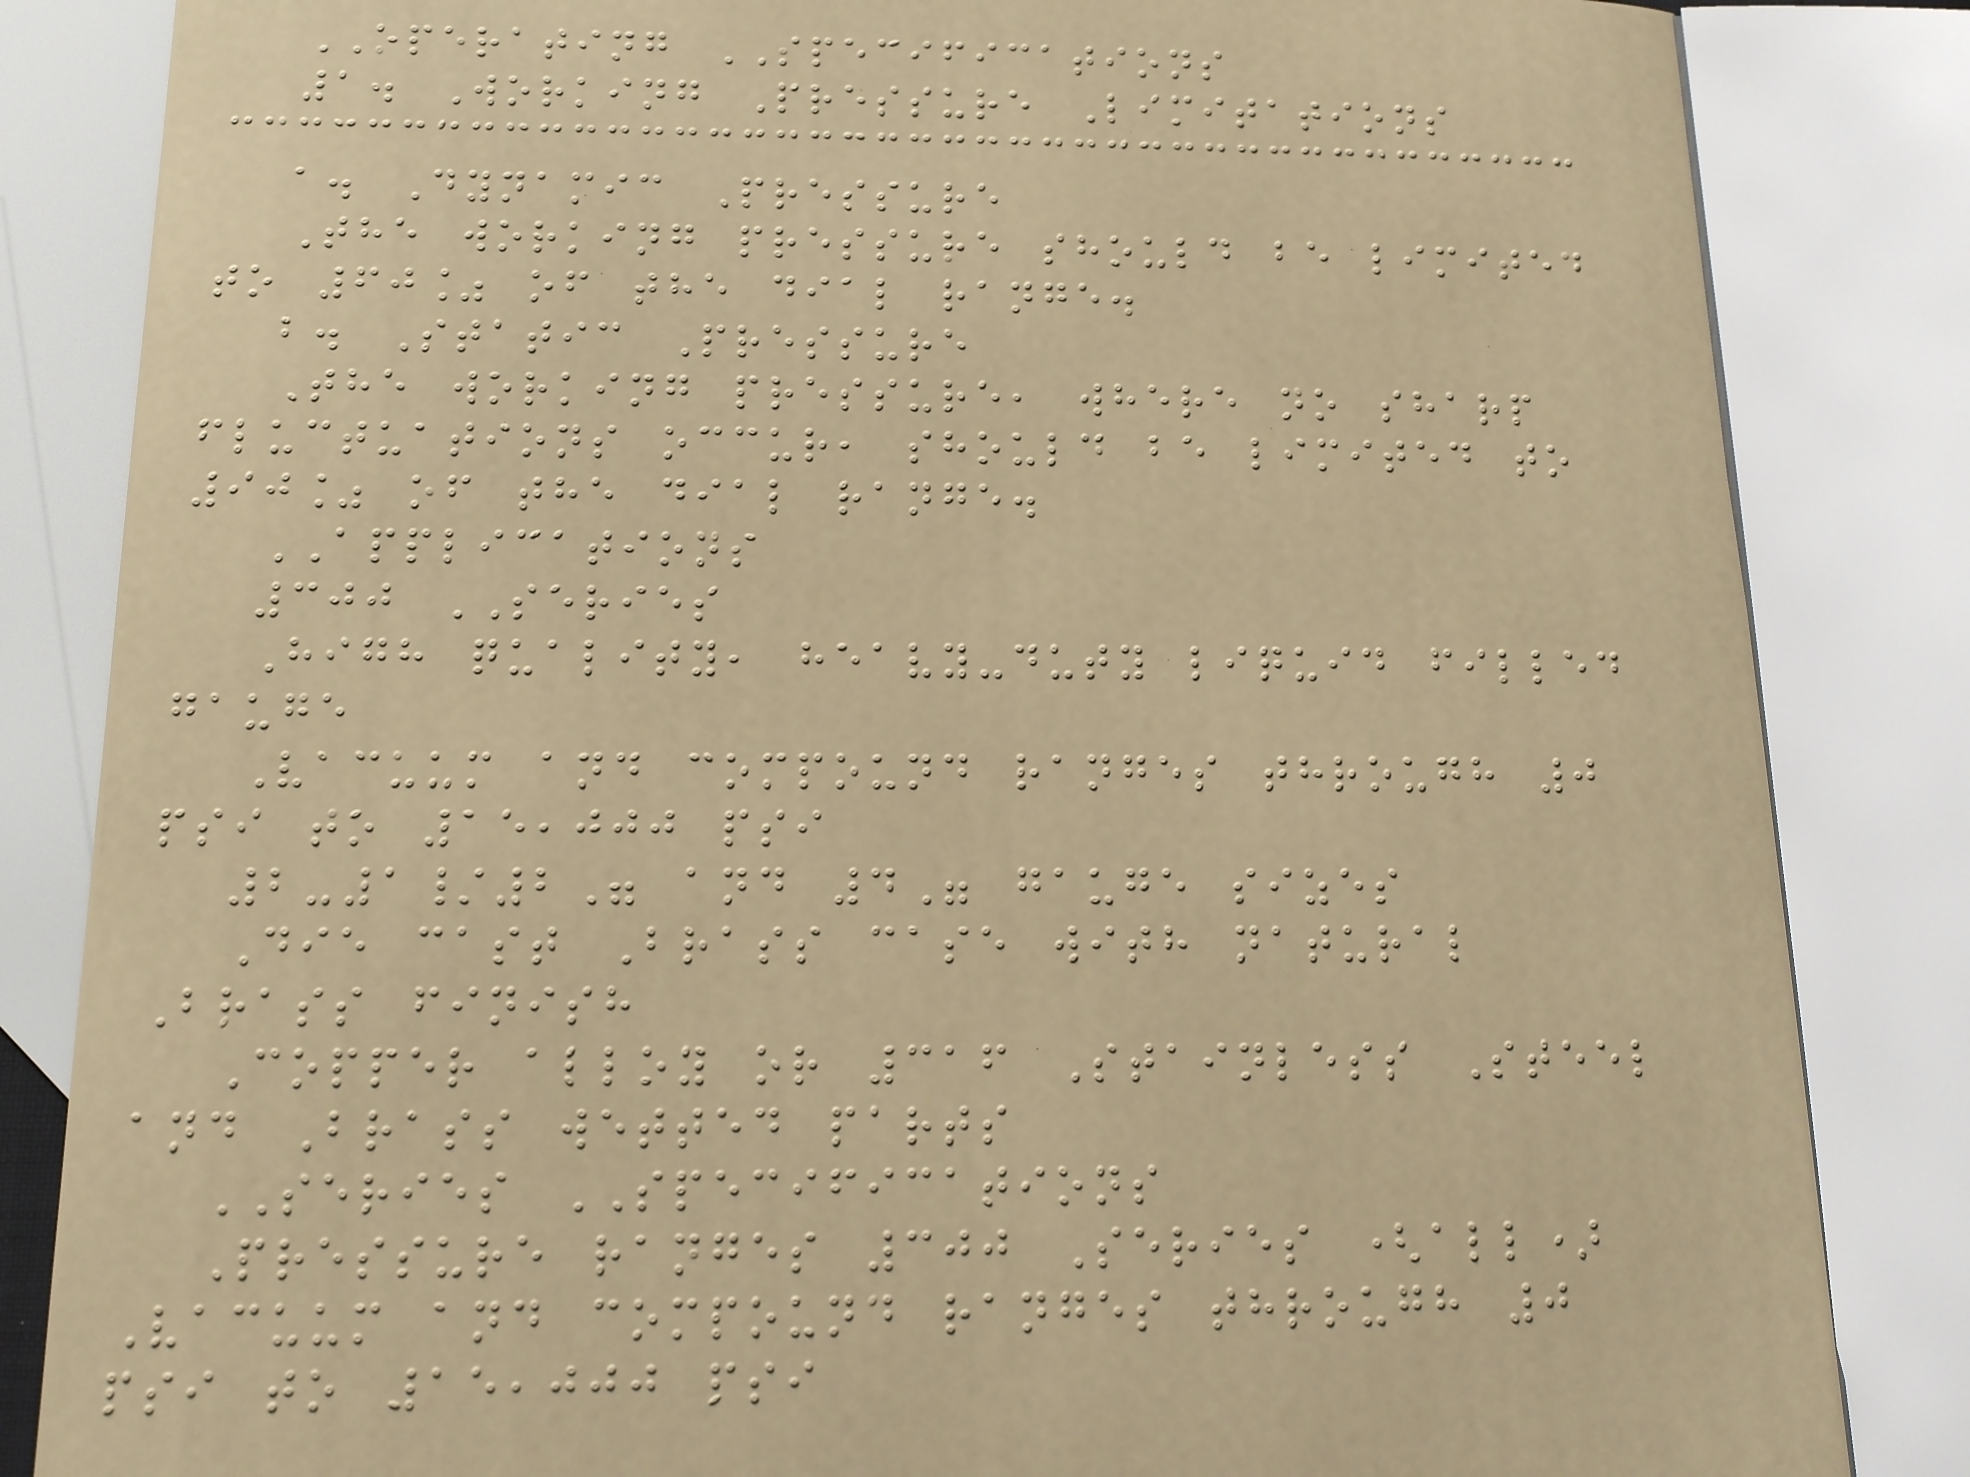OPERATING SPECIFICATIONS
1. Working Pressure Limitations
a. Dynamic Pressure
The working pressure should be limited
to 60% of the dial range.
b. Static Pressure
The working pressure, where no sharp
fluctuations occur, should be limited to
90% of the dial range.
APPLICATIONS
300 SERIES
High quality, heavy-duty liquid filled
gauge
Vacuum and compound ranges through 0
psi to 15,000 psi
2-1/2" and 4" gauge sizes
Die cast Brass case with natural
Brass finish
Copper alloy or 316 Stainless Steel
and Brass wetted parts
SERIES SPECIFICATIONS
Pressure ranges 300 Series (all)
Vacuum and compound ranges through 0
psi to 15,000 psi
